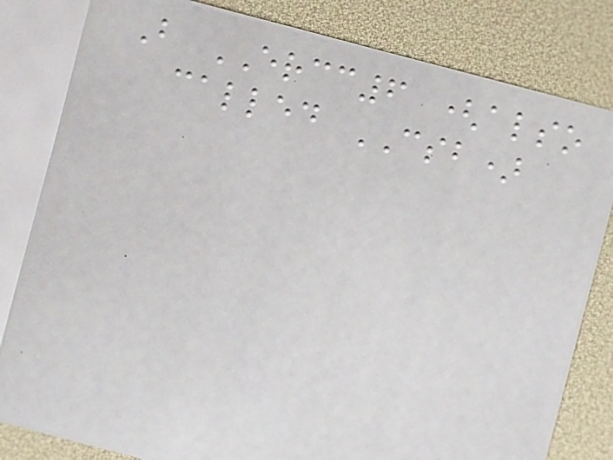B ERCC6 (also
called CSB)
